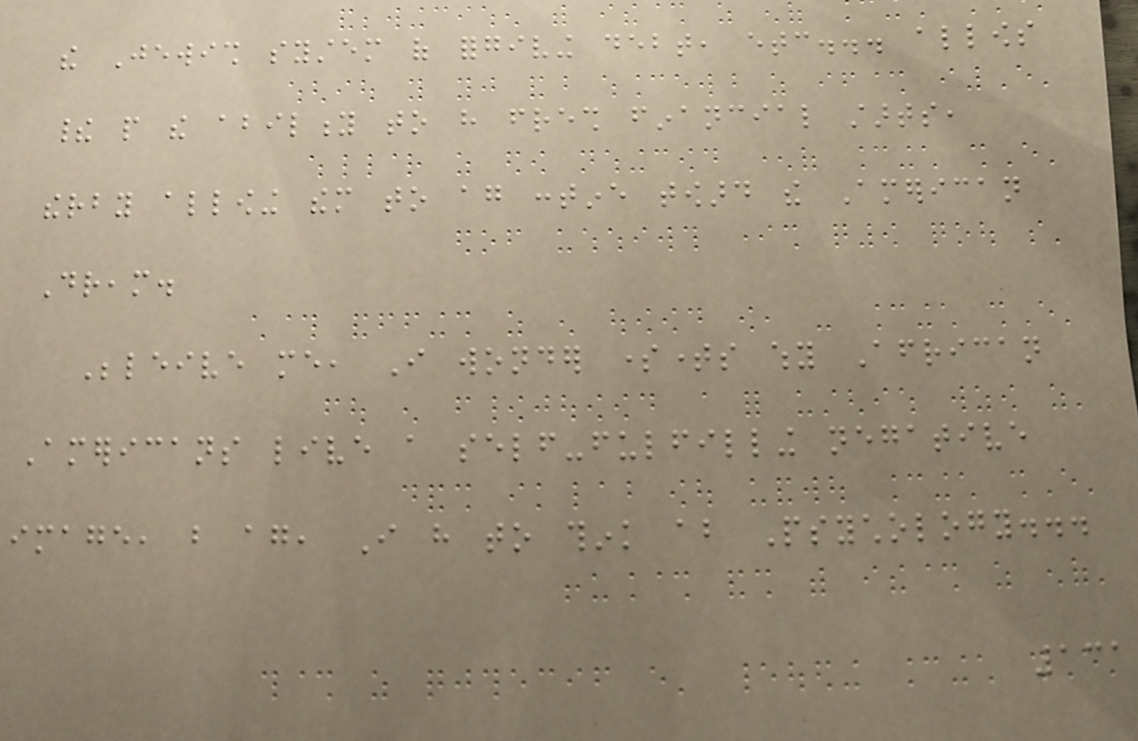the Jewish system of forgiving debt, etc... allows
their people the ability to have fresh financial starts,
therby allowing them to again contine toward the American
Dream.
Beleive me, I wonder sometimes why African
Americans live a self-fulfilling negative
image, but again, I have to think about Psychology...
131
